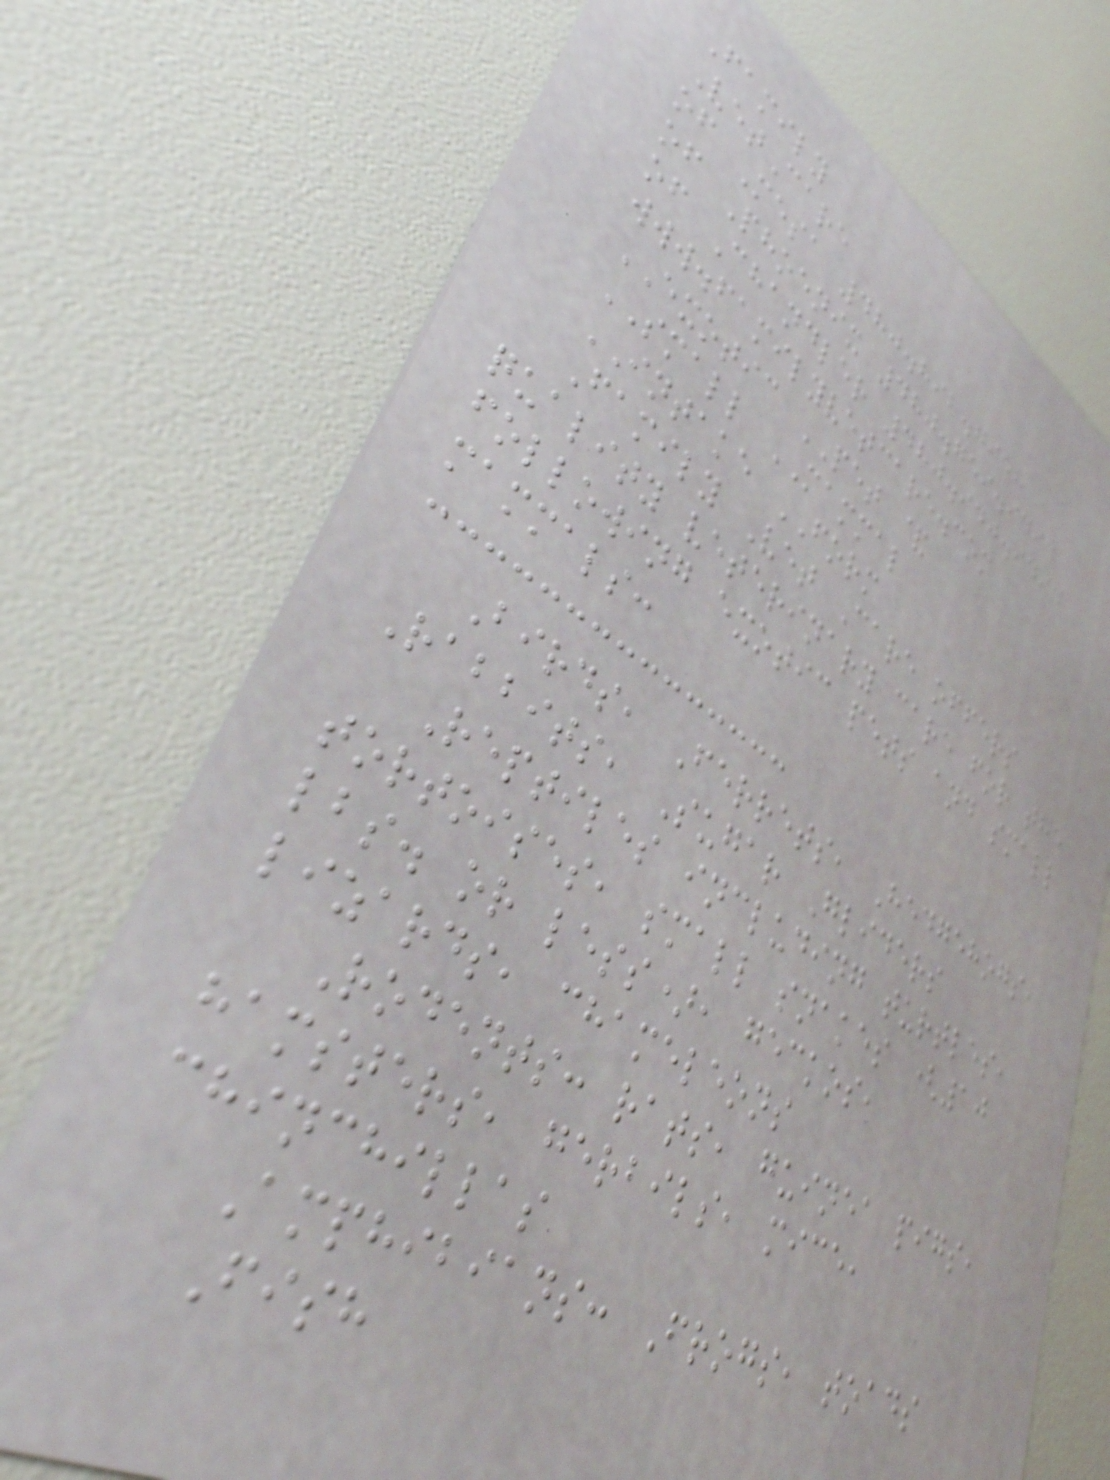Family
VetCare
of Mesa 480.892.7958
of Phoenix 480.759.9494
of Chandler 480.940.9494
www.familyvetcare.com
EXOTIC PET &
SMALL MAMMAL
INTAKE FORM
Family Vet Care offers
quality veterinary care for the
following exotic pets and small
mammals:
Birds, Ferrets, Hedgehogs,
Rabbits, Sugar Gliders
Reptiles including turtles,
tortoises, small snakes (10
lbs. or less), geckos,
lizards, chameleons
Rodents: rats, guinea pigs,
hamsters, gerbils, mice,
chinchillas
Amphibians: Frogs, toads
Fish
